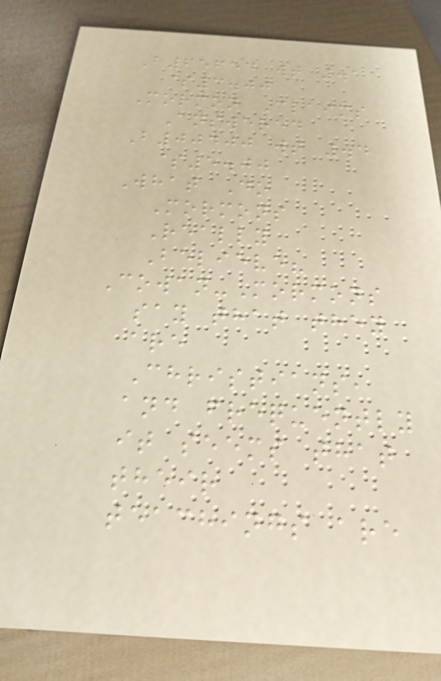B65654 wt .1
$3.00
Mormon Claims
Answered
B00400 wt .4
$5.00
What Do
Mormons
Really
Believe?
Cowan-Mormons
say that they
are
Christians,
and frequently
it seems that
their
teachings are
